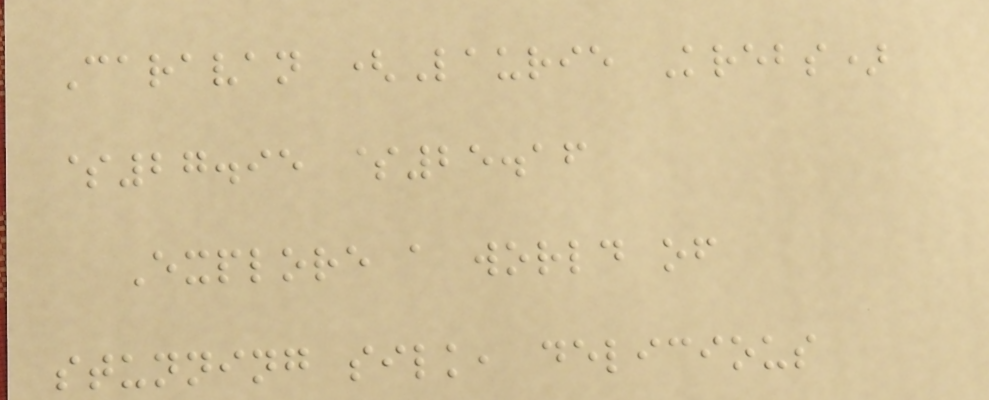Caravan (Laurie Krebs)
$27.95 $25.16
Explore a world of
stunning silk, delicious
